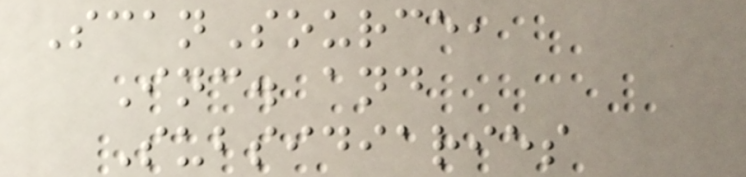ScanSource,
Inc. and
Subsidiaries
